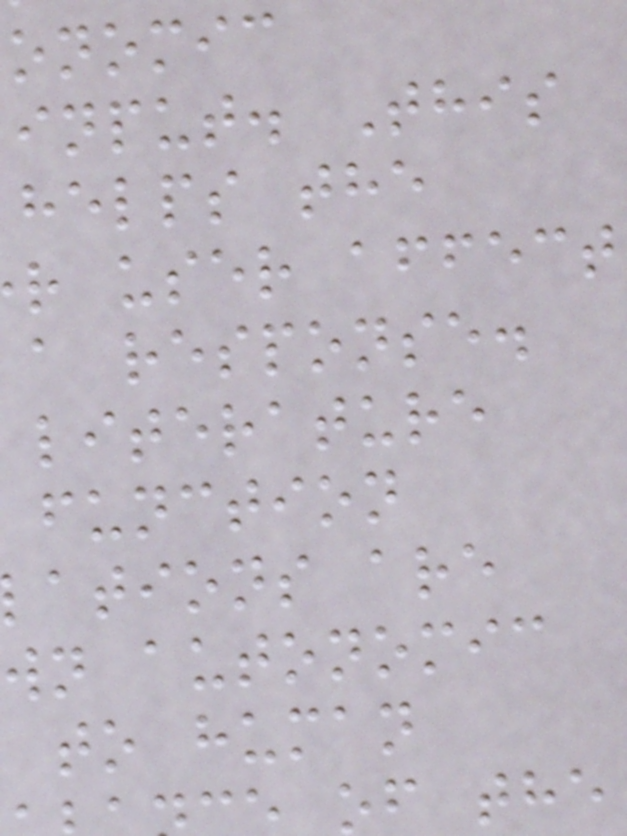onomic
input. This
helps the
r user affect
a response.
literature
function
ations are
wn autonomic
to human
